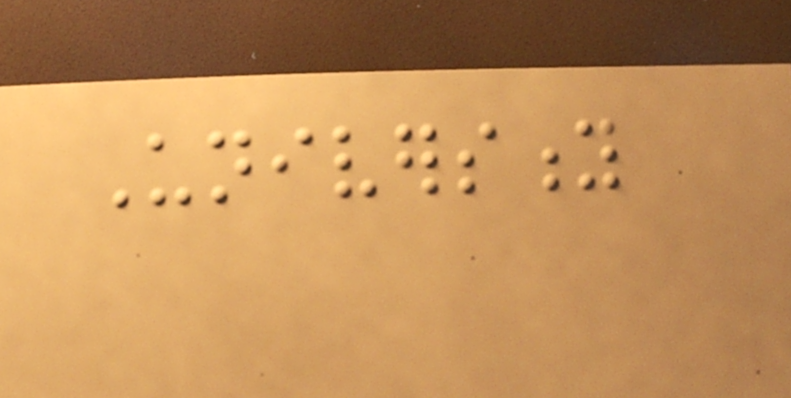University
